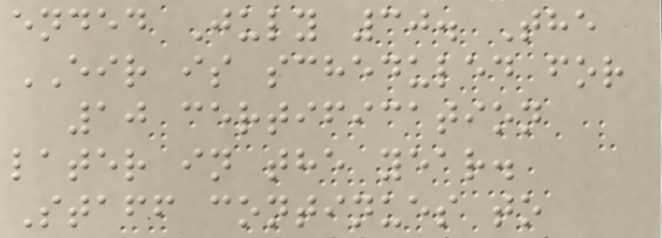ended July 30. The
EIR is scheduled for
10 certification
later in the year.
Staff continues to
